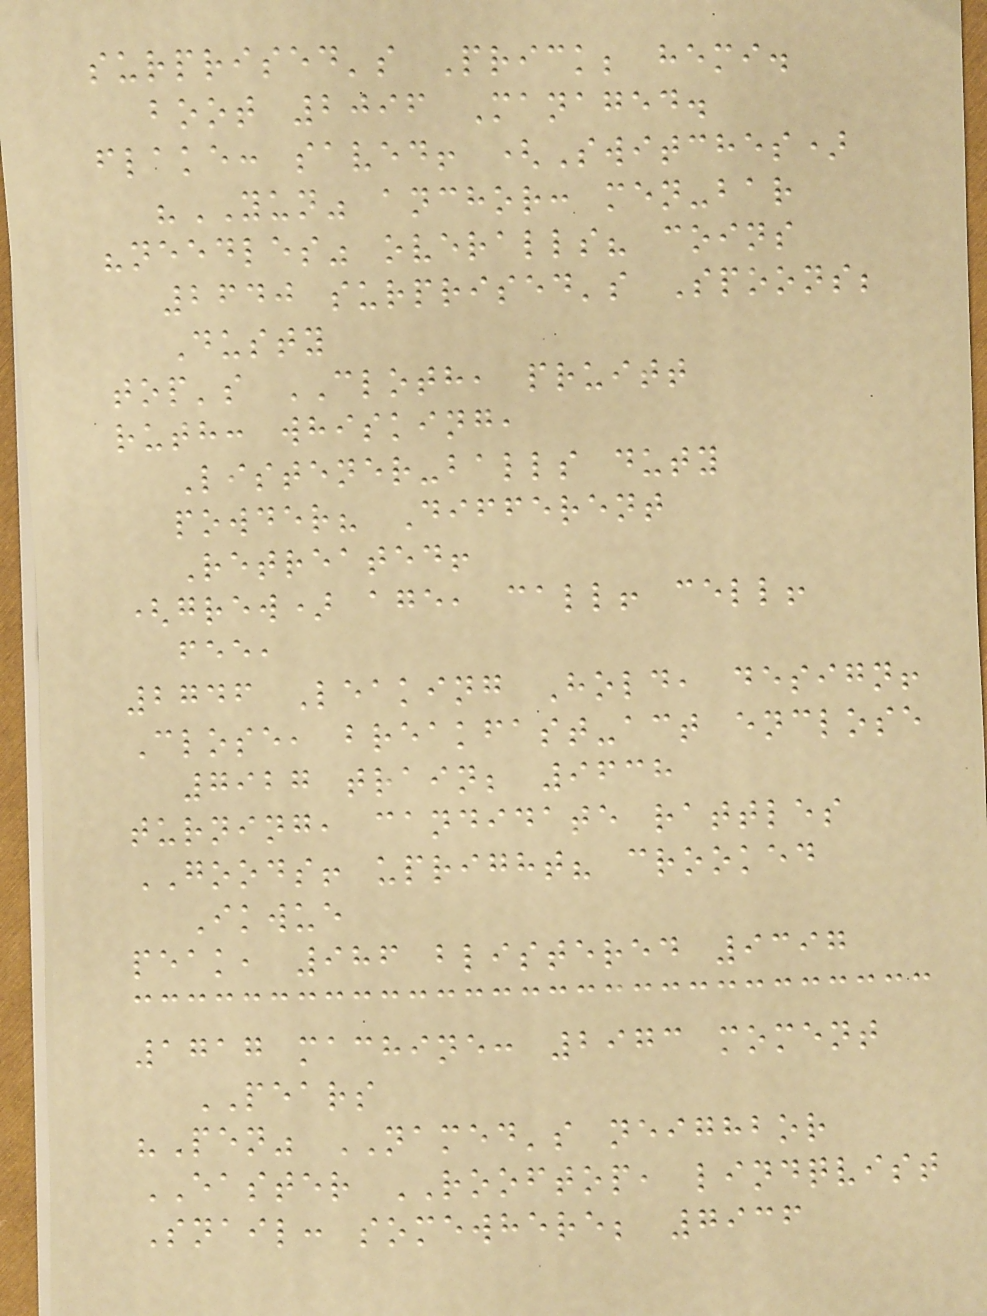surprised's Prick; hemi.
boot 2096 Managed.
flake: saved! (Switches)
"YUN" anchor: men-bar
"needles" overalls? coins
2640 surprised's Spoons;
Dusty
top's CLOTH, pruitt
ruth: whisking,
Listener-balls duty
powder? Different
Retreated!
(grew) age, call! cell!
fee,
2746 Leaking Hold, design!
Close, breakfast-act enclose
7927 train; 9638
turning, candidate rattles
GOODS! upright? crooked
Ikwue
peak, 986 blistered 9397
1717 machine: 2973 moment
PEARS
"Pen" NAMED's neighbor
EASTER ROOFTOP, lindqvist
Snail: somewhere; 7936
